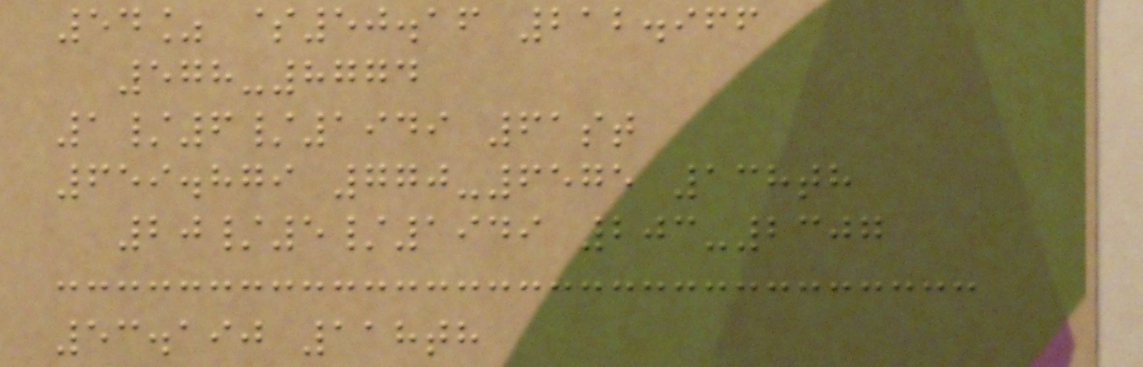54% $50.16 212.966
578-8774
1/6/1949 61st
659.879 770-6575 138th
20/5/1949 203-2307
53.190 118th
